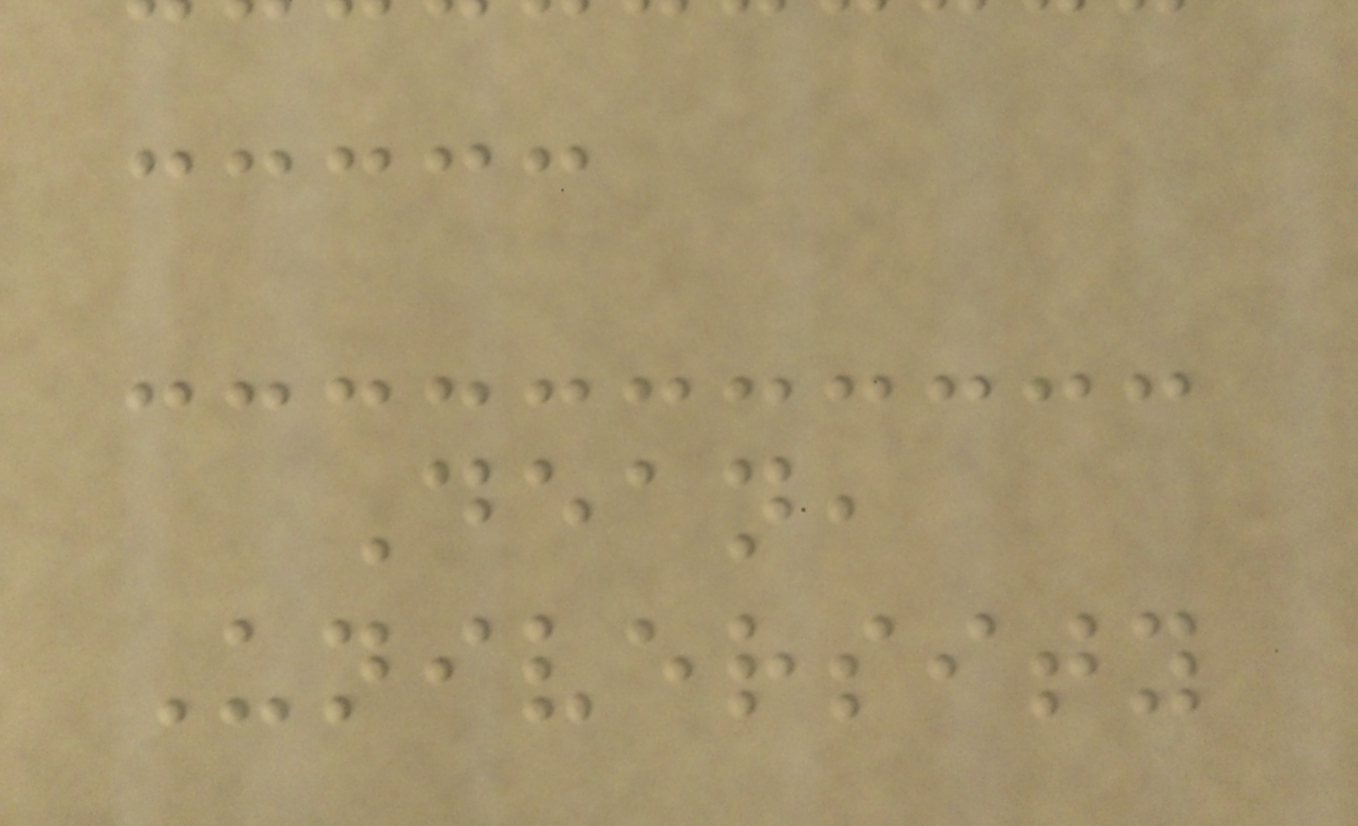Dean,
University
